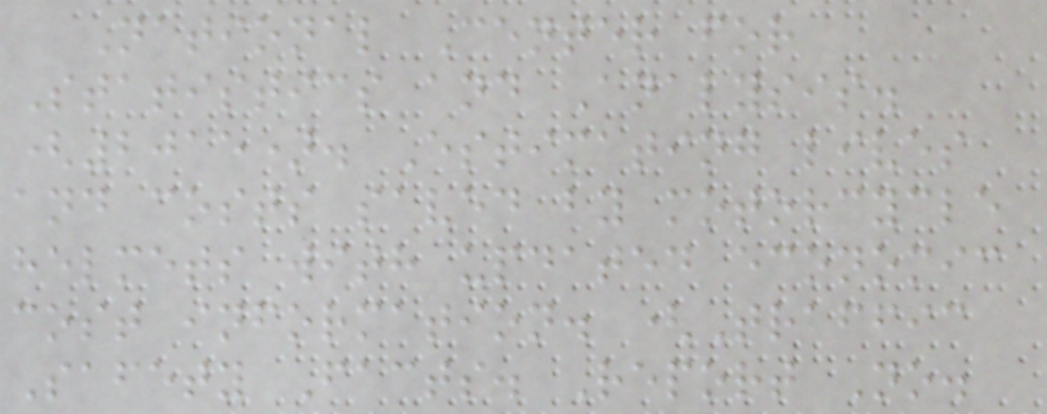National Center for
Statistics and Analysis.
(2015). Estimating lives
and costs saved by motorcycle
helmets with updated economic
cost information. (Traffic
Safety Facts. Report No.
